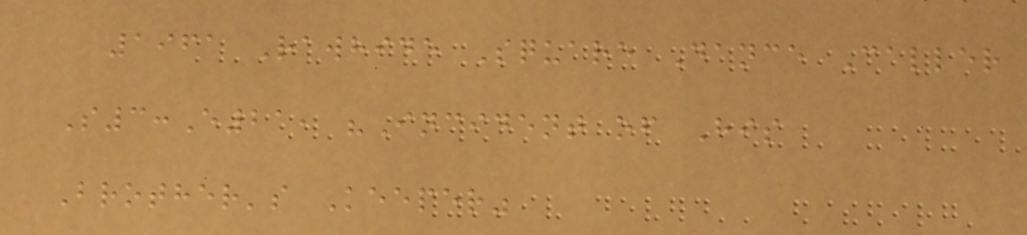1961 Rawhide Square Dance Caller
S3:E21, "Incident of His
Brother's Keeper"
